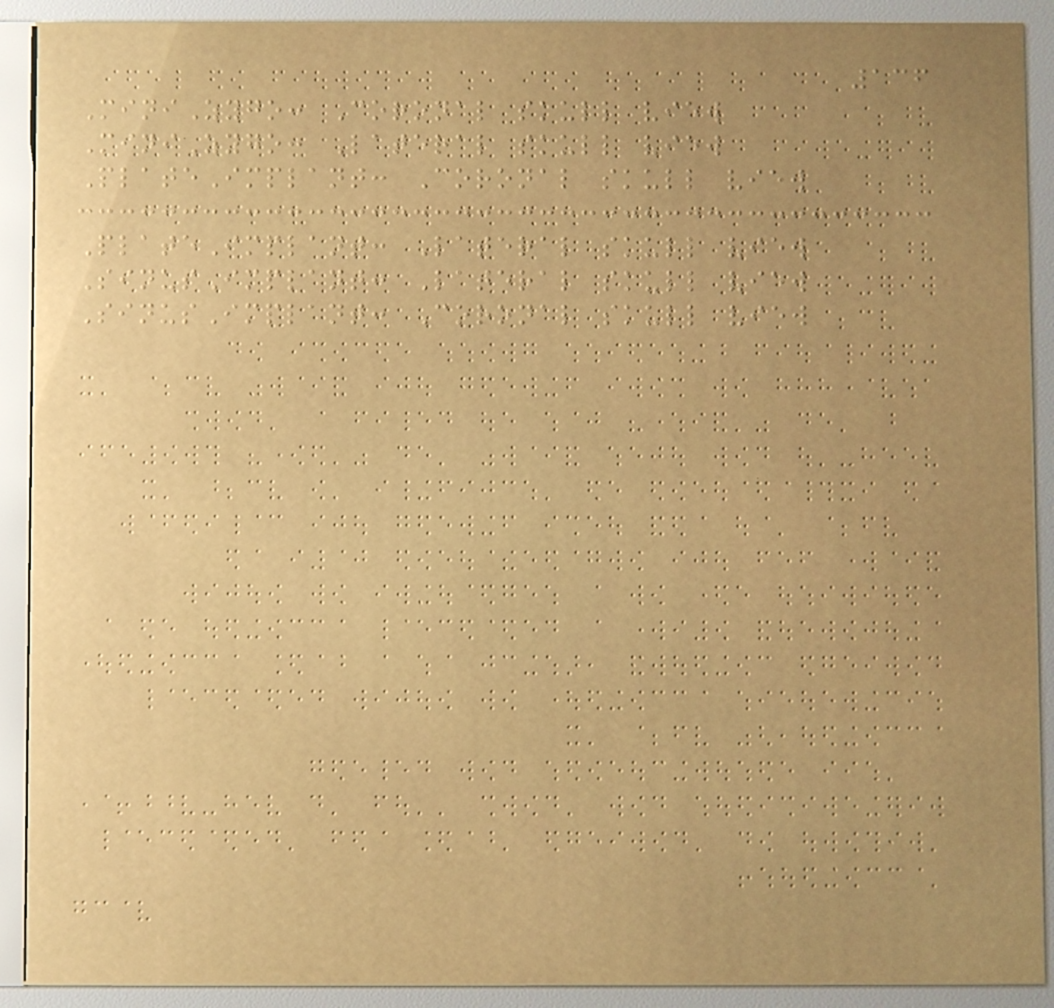136
MiniZygo: Coronal skull view
MiniZygo: Lateral skull view
PlateImplant: Coronal skull view
PlateImplant: Lateral skull view
SinusImplant: Lateral skull view
SinusImplant: Coronal skull view
